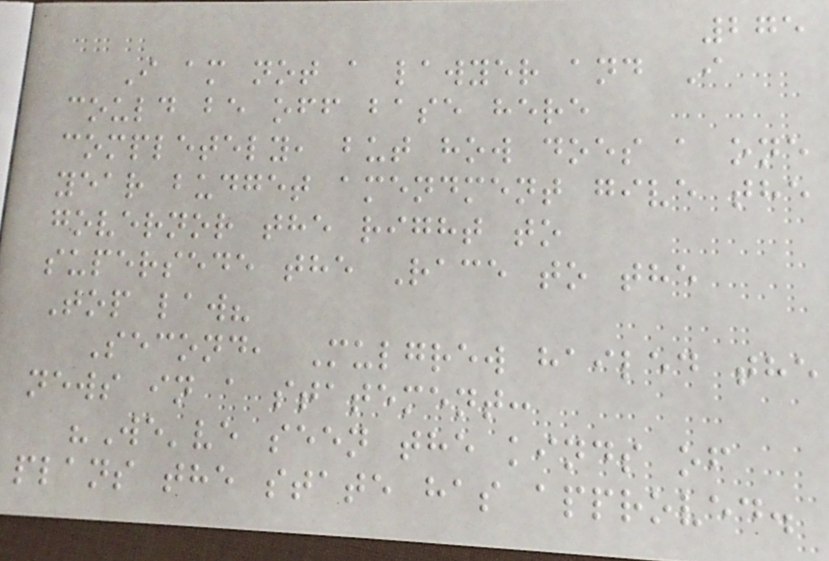275
I am not a lawyer and I
could be off base here
completely, but how does a one
year budget amendment give the
governor the right to
supersede the Race to the
Top law?
Second, Mulgrew hailed the
news in a statement:
"We've seen the kinds of
plans the state has approved.
